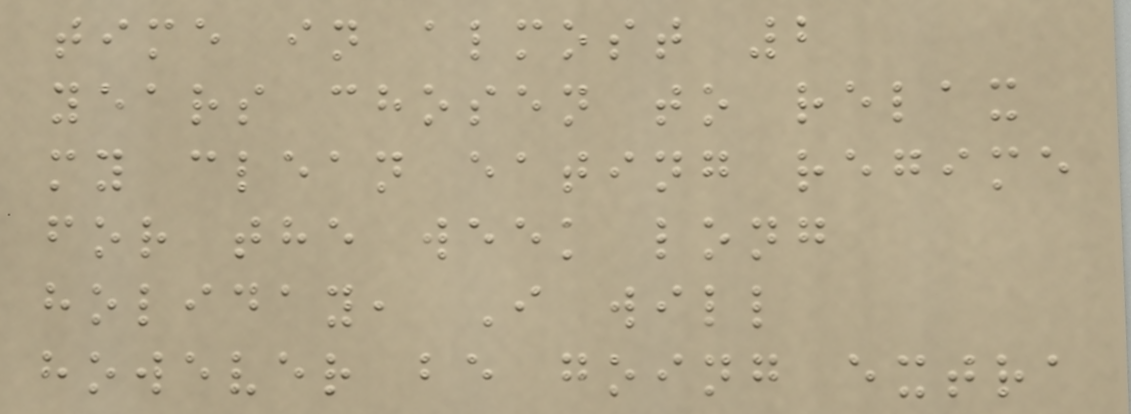time in almost 2
years chosen to relax
my clean eating regime
for the week long
holiday, I will
however be going extra
